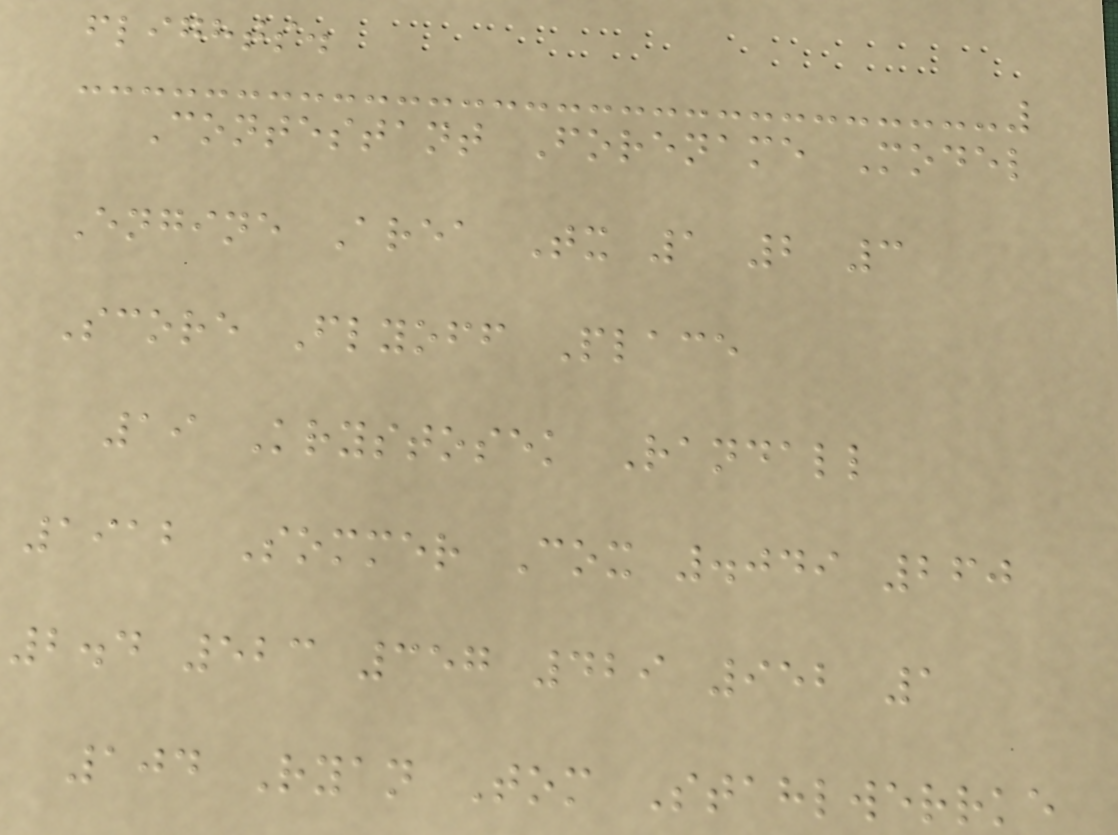flights.
Contestant Forename Model
Engine Area Tx 1 2 3
Score Flyoff Place
19 Krystosek Randall
1912 Sommer Cox .049 260
2.4 523 357 429 952 1
104 Ryan Tom Stahlwerrke
